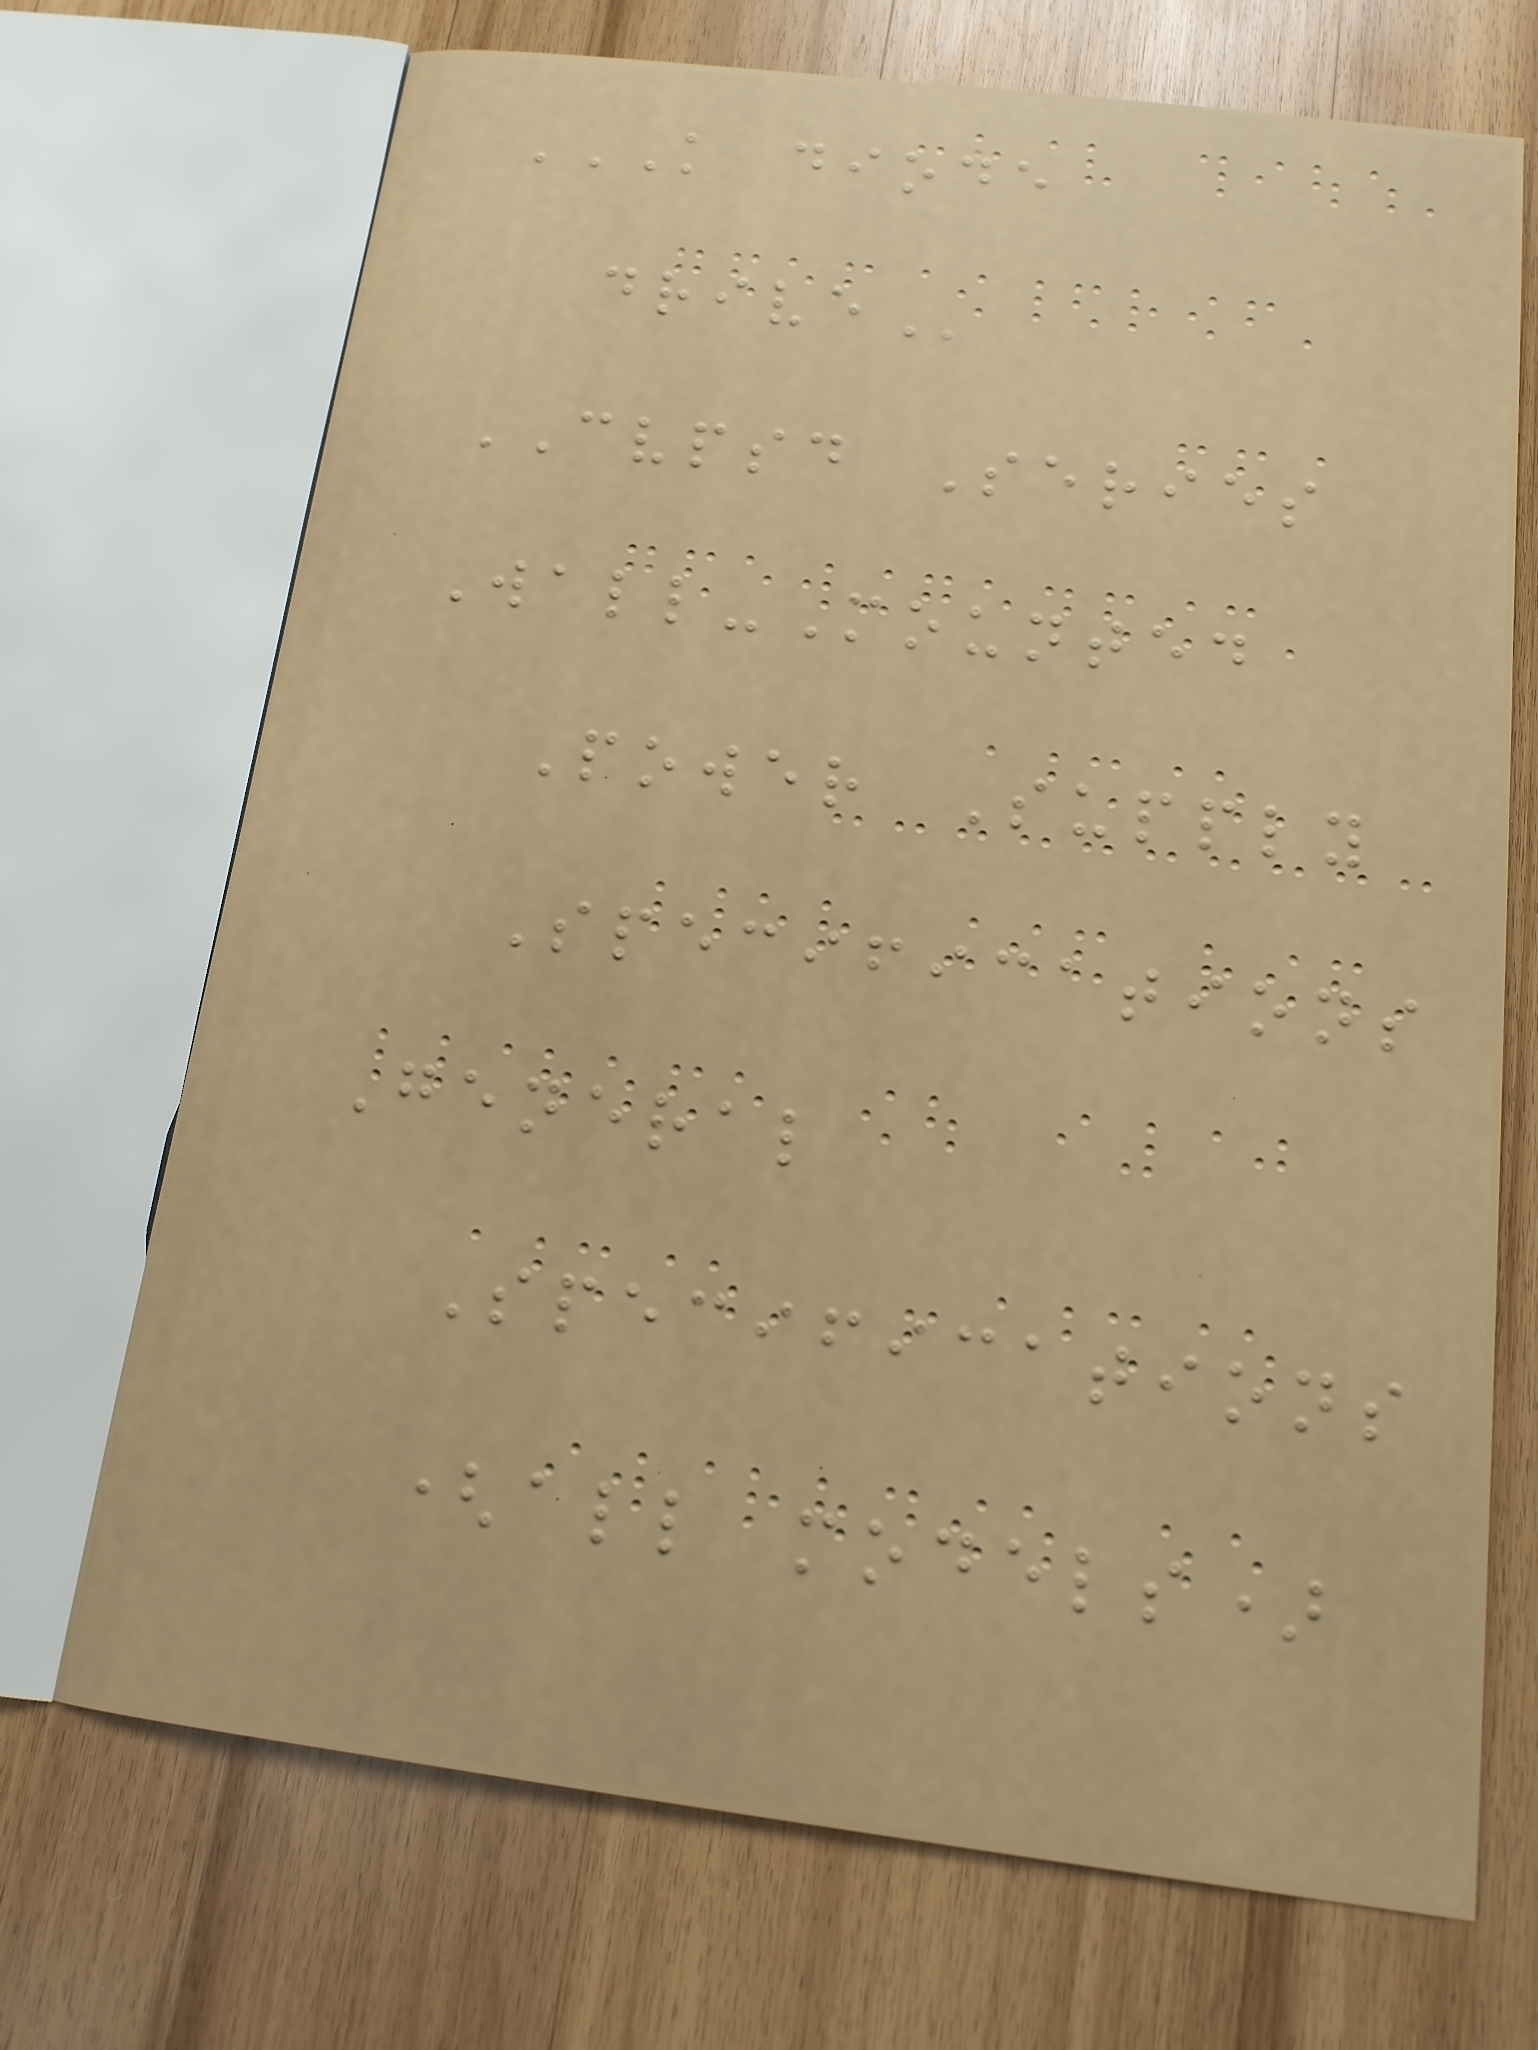K DIODE
DRIVE
CVPSD Series
Wall-Mounted
Power Supply
Specifications
General
Specifications
(all models)
